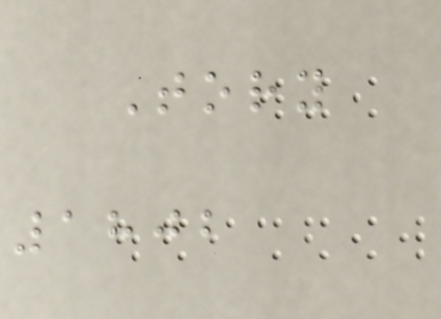Tory
1802
